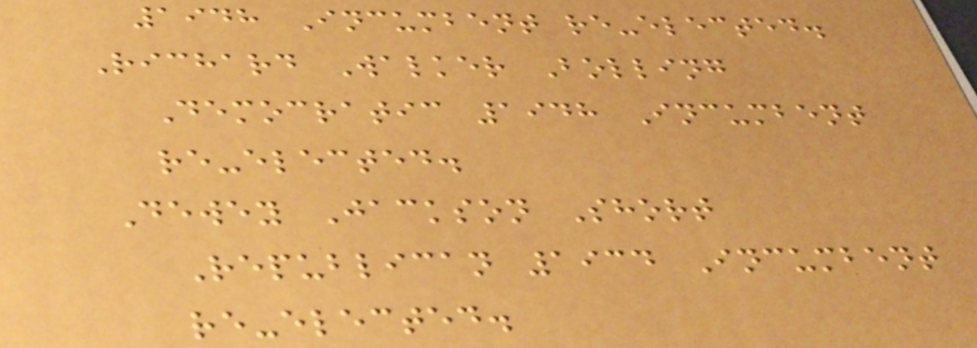1948 Incumbent re-elected.
Richard Walker Bolling
Democratic 1948 Incumbent
re-elected.
Dewey Jackson Short
Republican 1934 Incumbent
re-elected.
